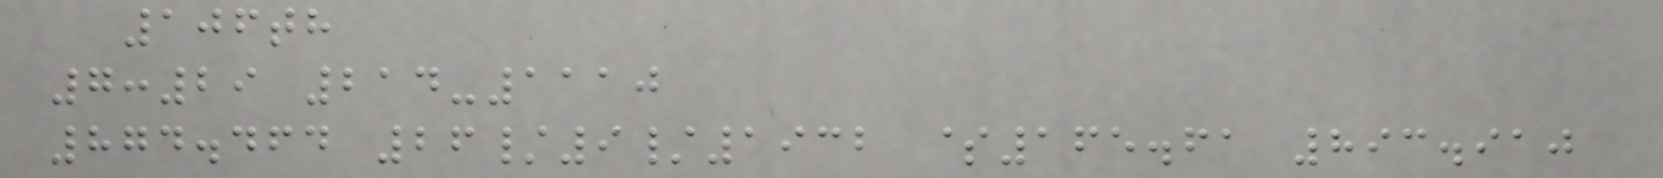106th
7:29 214-1110
874.464 26/9/1932 $165.61 893.910
